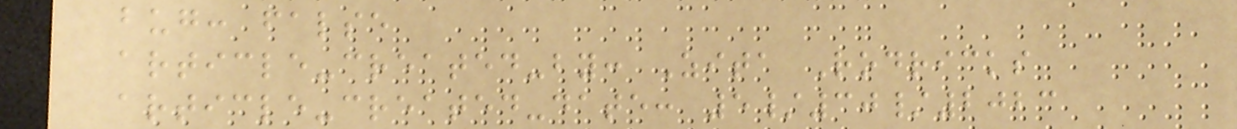bug: false
article-created-by: Zita Rodricks
article-created-date: 5/30/2023
